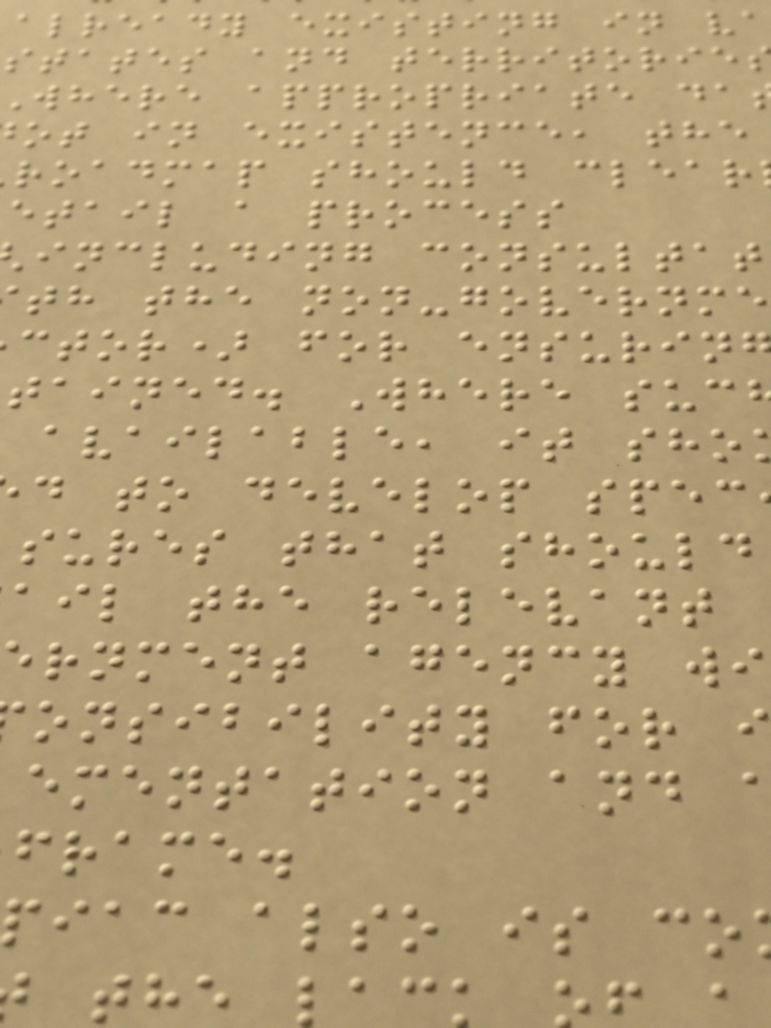already existing in va
states and territorie
where appropriate da
ot in existence, the
roadmap should clear
etail a process
including consultat
th the non-governme
ctor) for ensurin
tained. Where suc
available, it sho
d to develop spec
sures that should
ail the relevant
rnment agency wi
onsibility for
ementation and
frame.
piac also is co
the l
